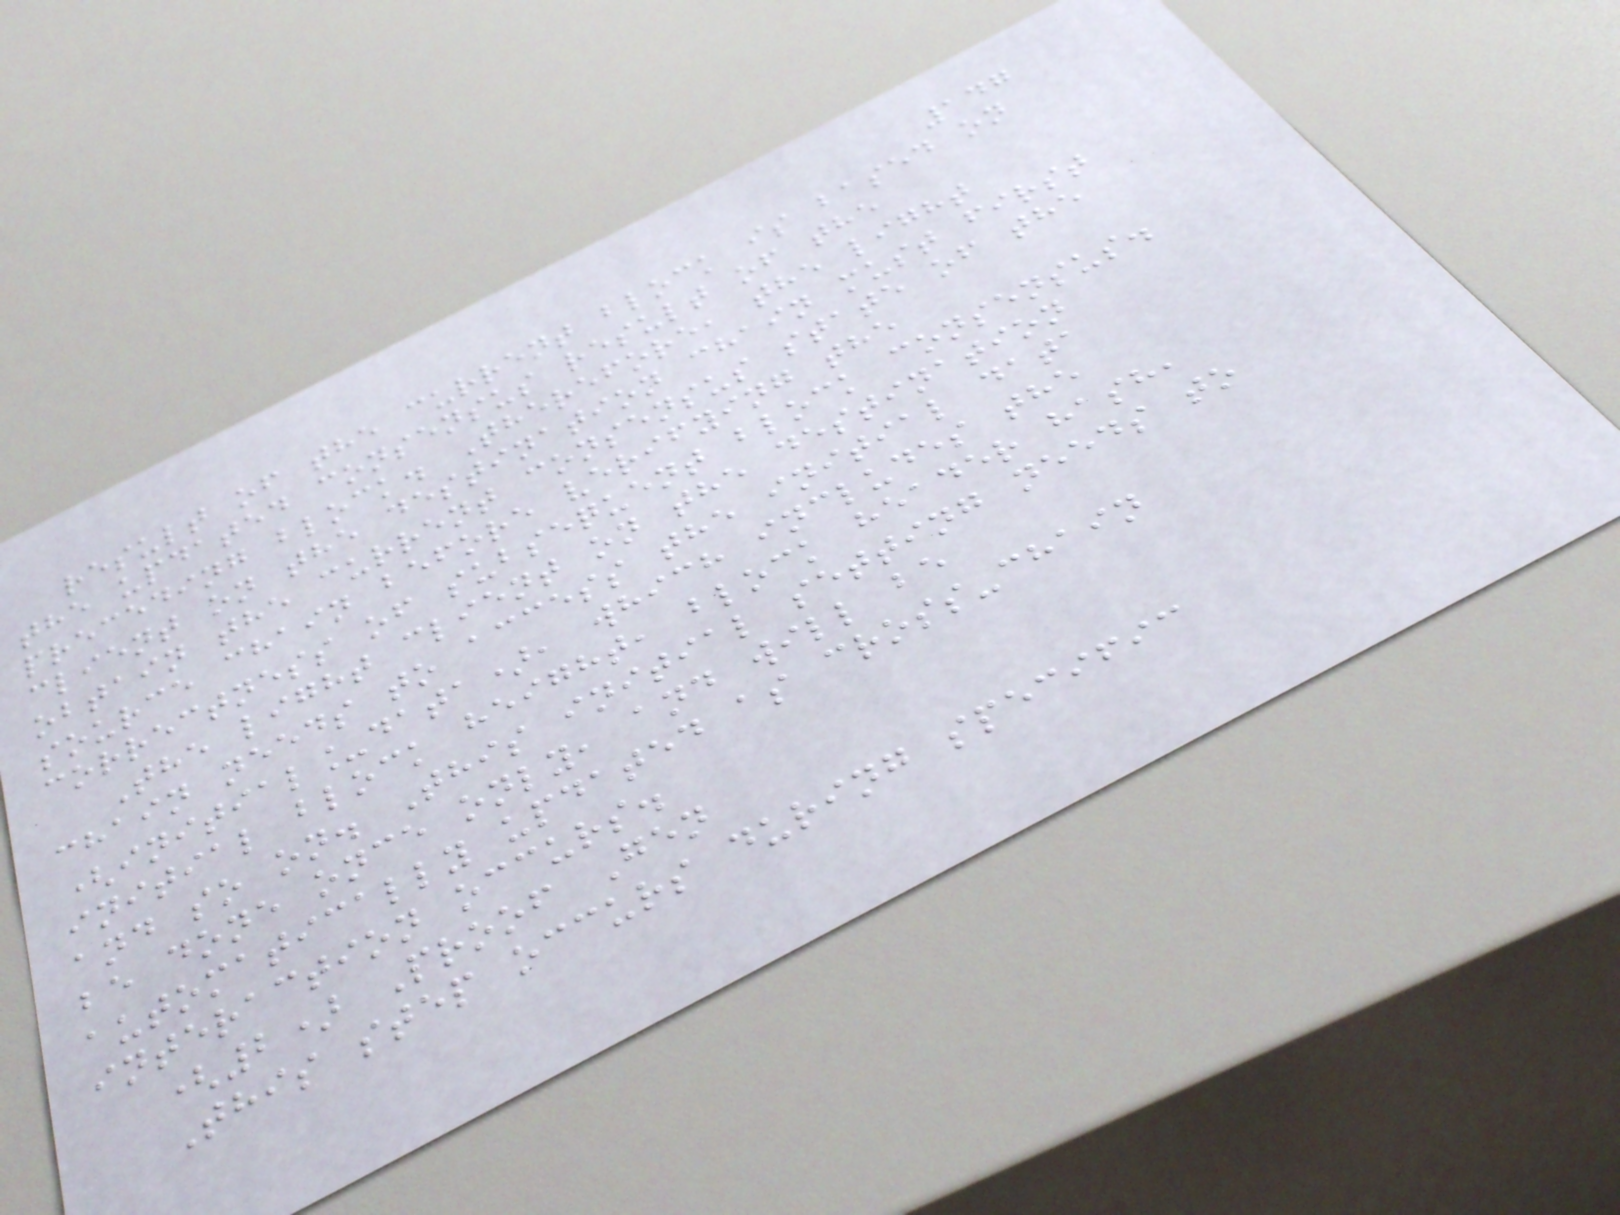147
result of the current block is based on
the updated consensus result of the
preceding block. Therefore, the light
client on the destination chain must first
obtain the current consensus state of the
source chain before verifying the
correctness of subsequent block consensus.
The light client on the destination
chain needs to access the initial data
(initial_data), which includes the
initial block height, block header hash,
and so on. This initial setting needs to
be done once only, and will be
automatically updated as cross-chain
interaction occurs.
(2) Proof Gen
This step occurs during specific
